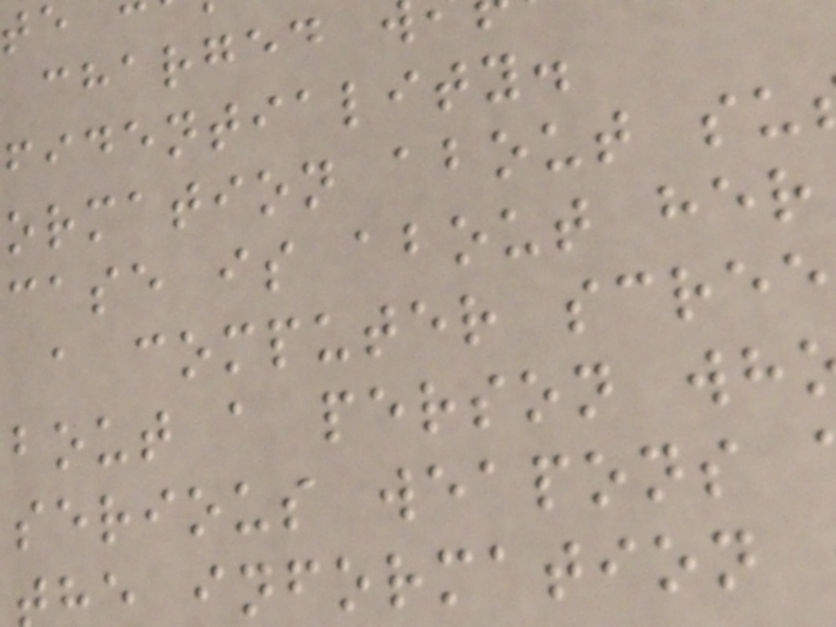fidentiality.
ormation about su
case is about her
a computer scree
bout a person wh
serious weapons
e information
